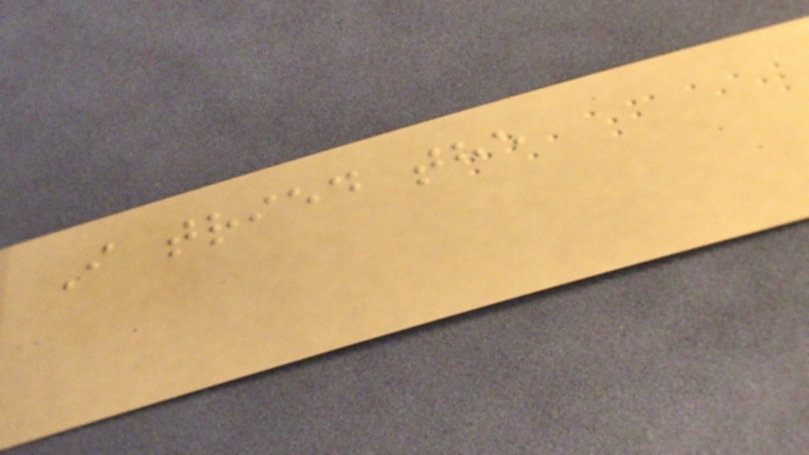I tried the
